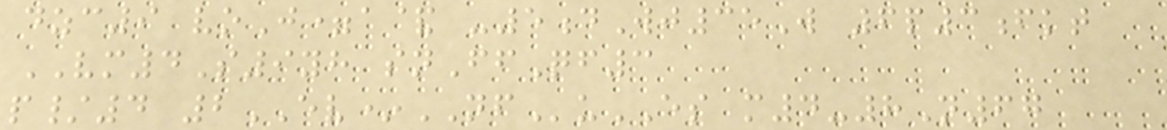dzc9 voJ=a& -5dWj35W 6p3fkt
VM4S9yh snFfQf3
p/4 2EV*NFuES m4-8N67
